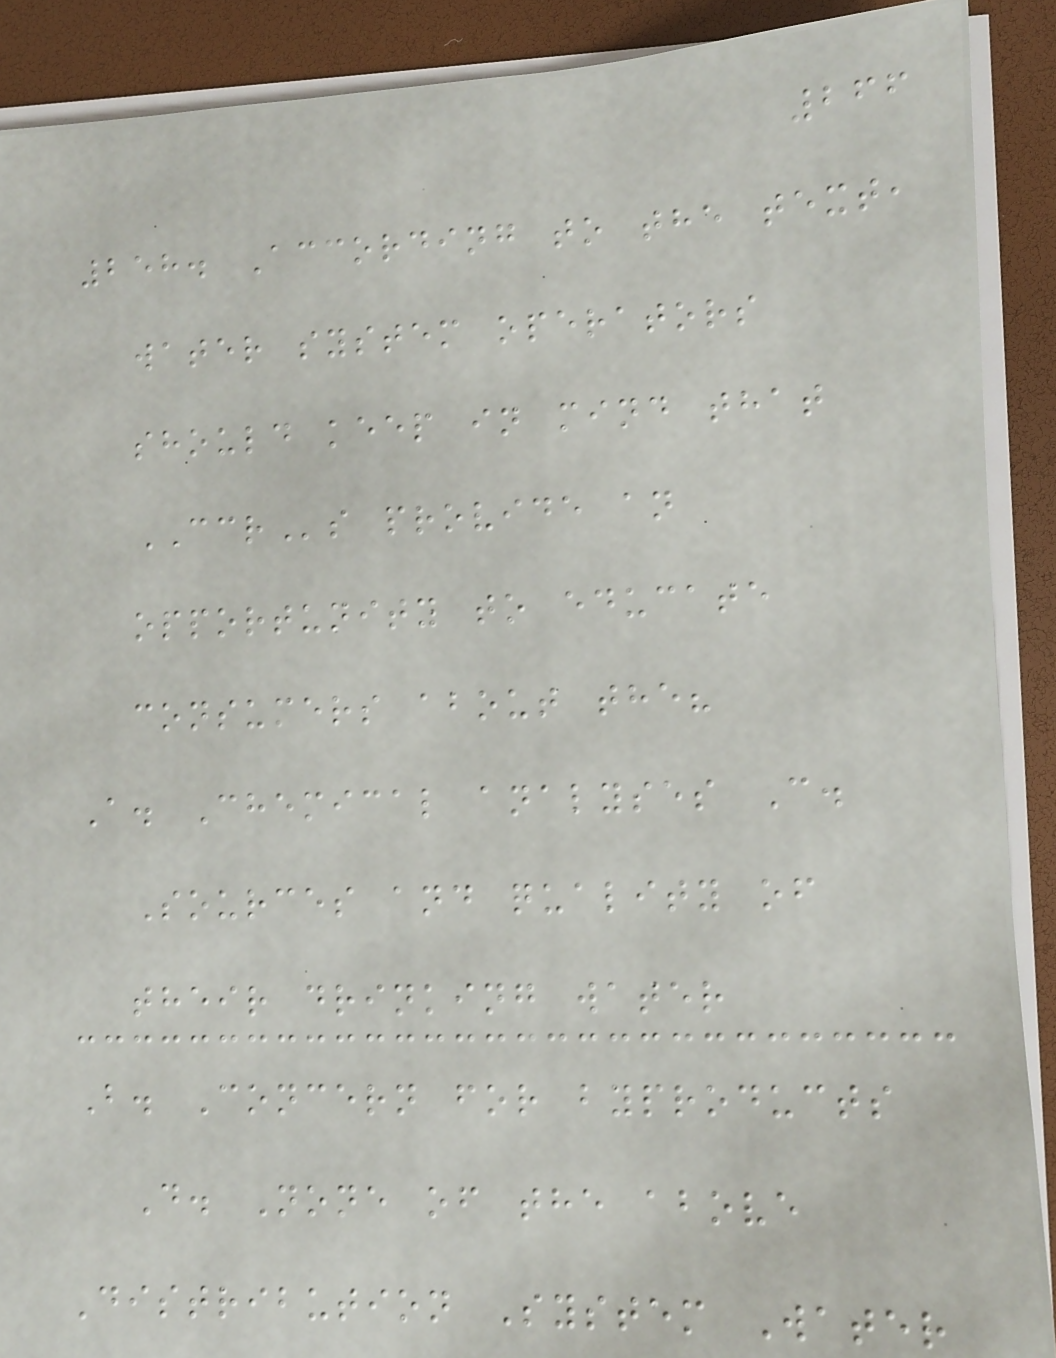266
258. According to the text,
water system operators
should keep in mind that
CCRs provide an
opportunity to educate
consumers about the?
A. Chemical analyses C.
Sources and quality of
their drinking water
B. Concern for byproducts
D. None of the above
Distribution System Water
